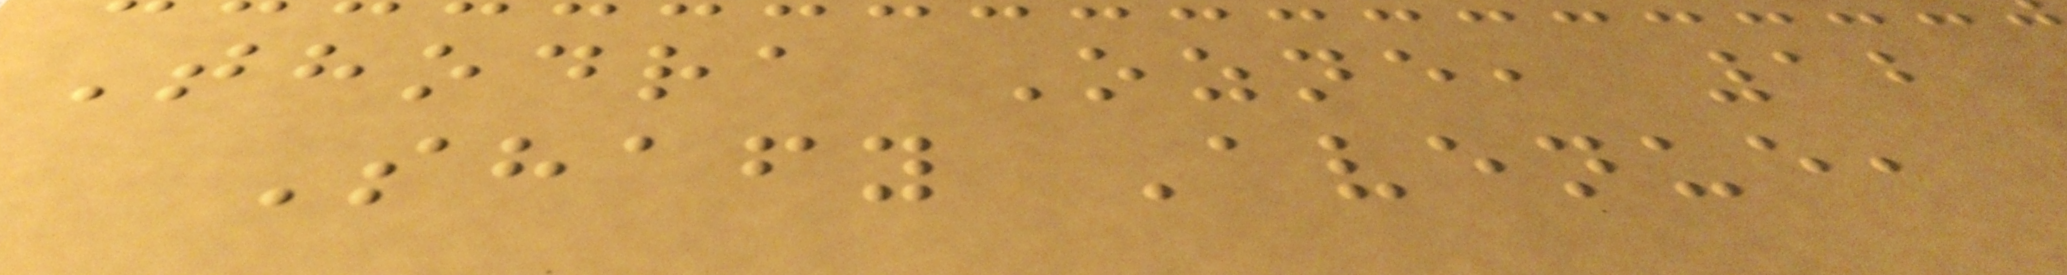Thodra Ozne, 12
Shafy Avenue,
